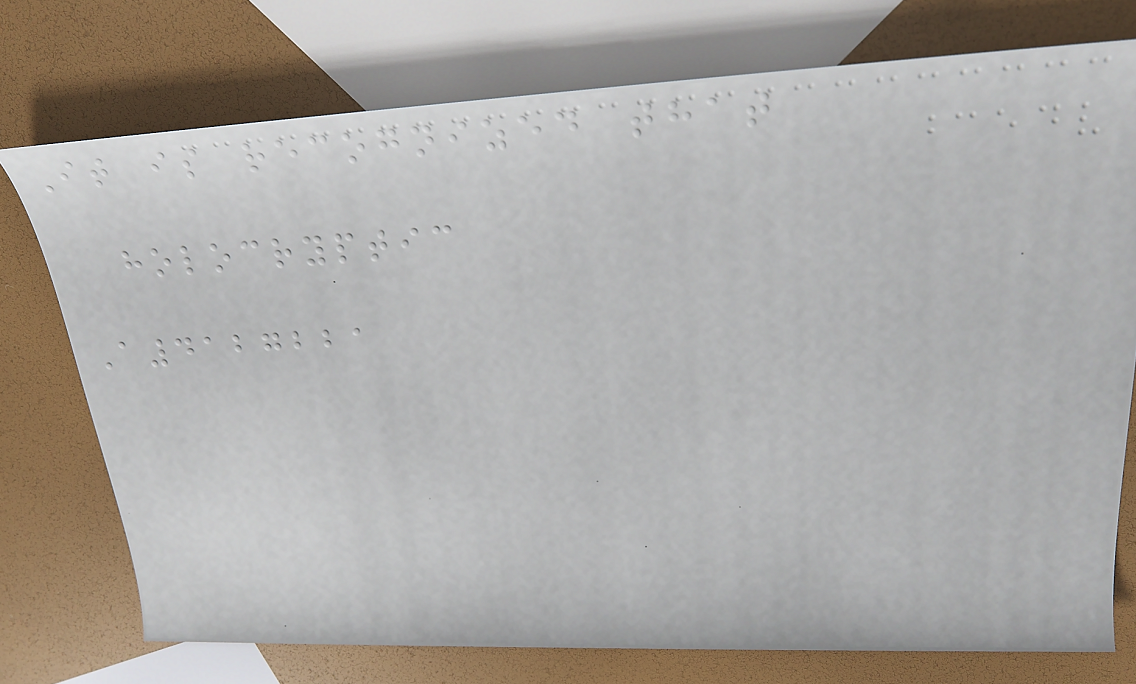It is recognized that
holocryptic
A4127221
